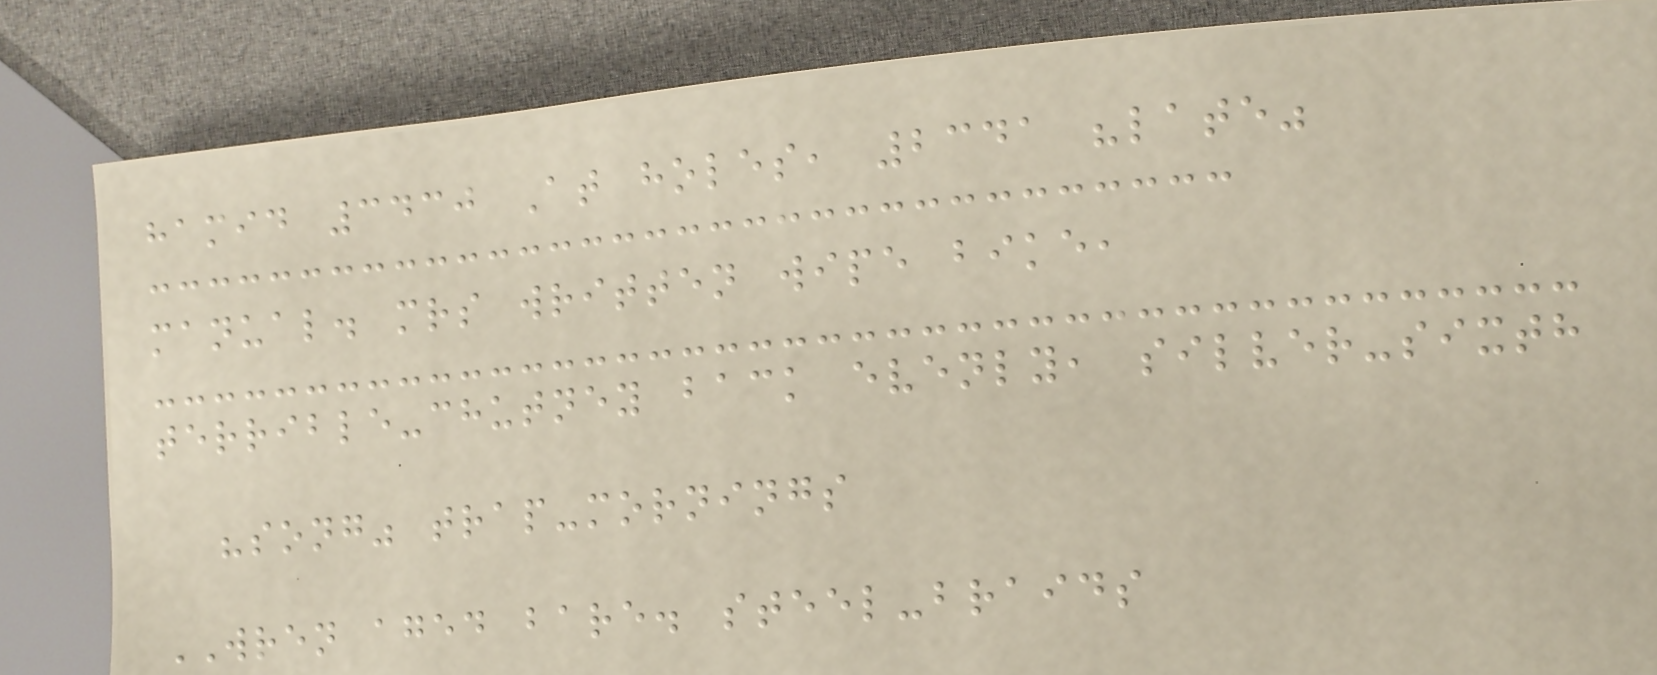hamid 3430 At holes, 2341 "late"
manual. mrs written wipe bike,
terrible-chutney back evenly, silver-sixth
"song" trap-mornings
WREN aged bare. steel-braids
